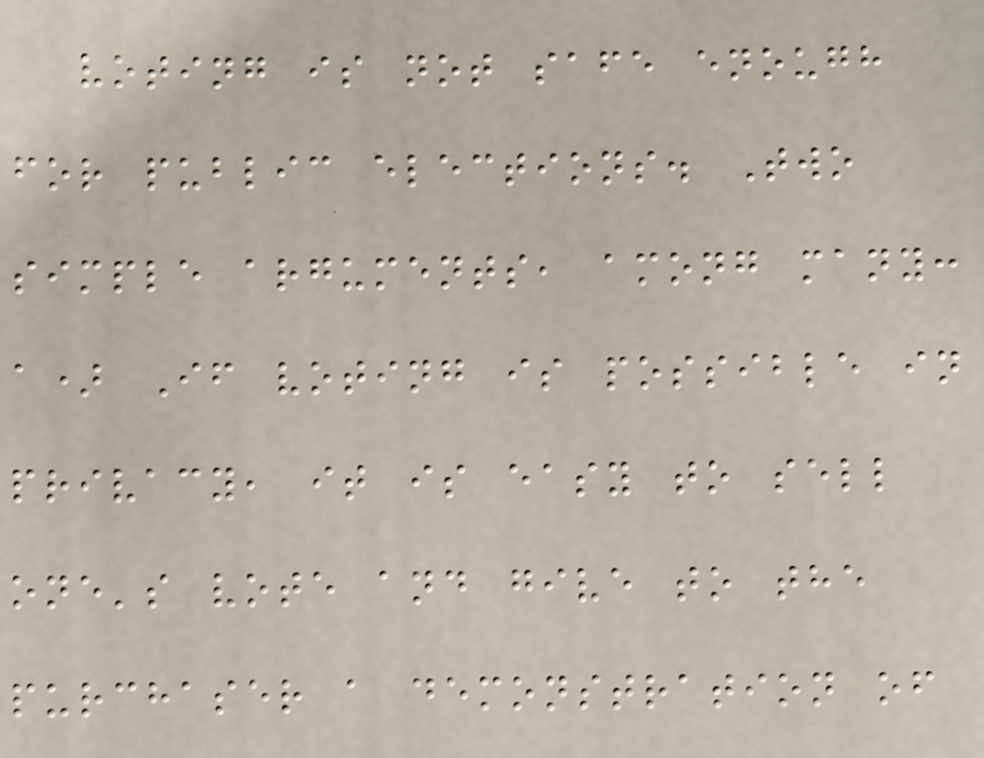voting is not safe enough
for public elections. Two
simple arguments, among many:
a) If voting is possible in
privacy, it is easy to sell
one's vote and give to the
purchaser a demonstration of
